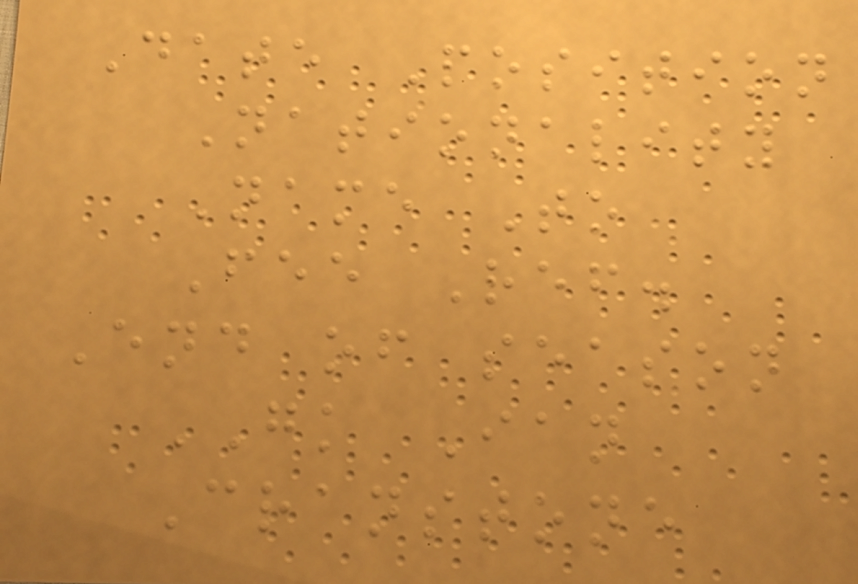Date Position
Nationality
Name To
Fee Ref.
End of season
GK Ian
Cranstone
